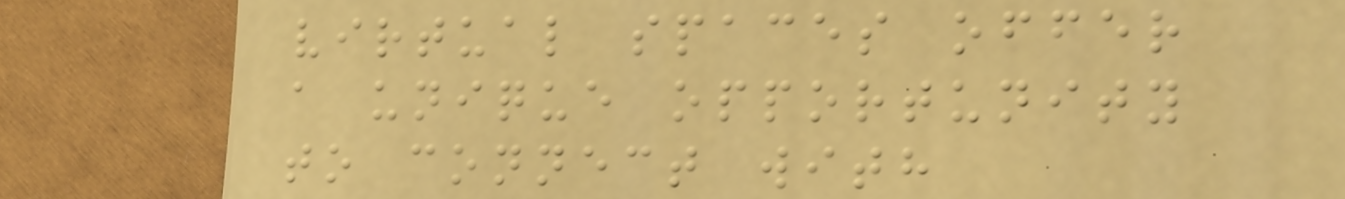virtual spaces offer
a unique opportunity
to connect with
